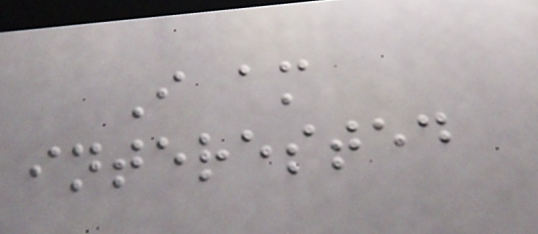I am
interested
